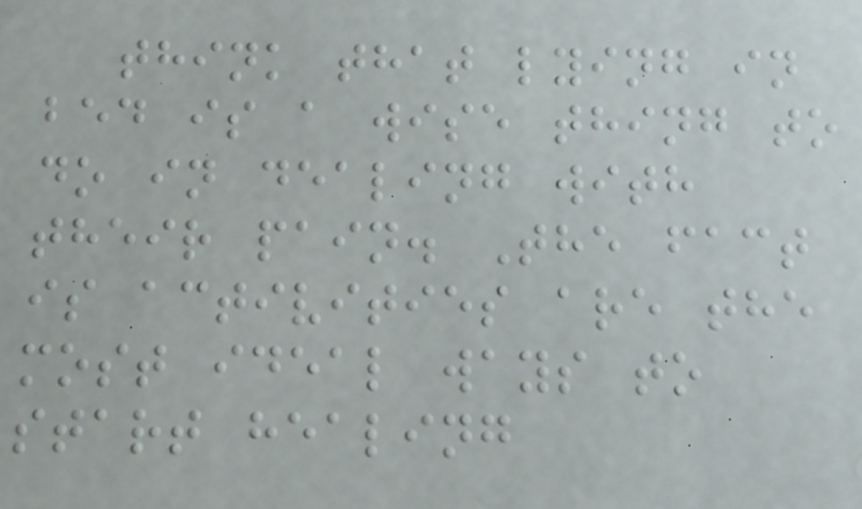think that lying in
bed is a wise thing to
do in dealing with
their pain. The fact
is activities are the
most ideal ways to
start healing
